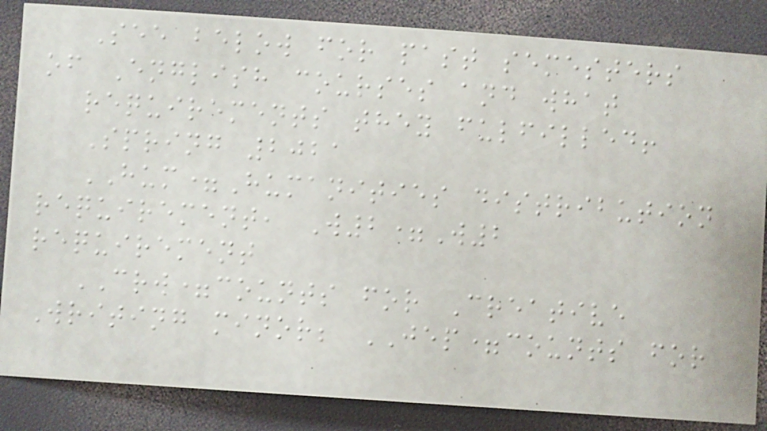See below for past semesters
of English courses and what
requirements they fulfilled!
Spring 2021
HUM=Humanities distribution
requirement, W2=W2
requirement
CRW=counts for Creative
Writing minor; JEP=counts for
